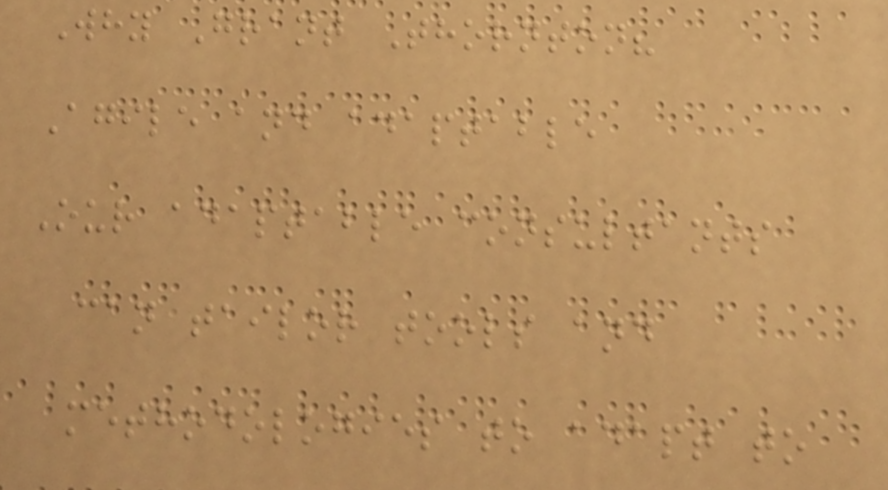Why Grant Thornton?
Agile and adaptable
Our adaptable consultants
can tailor tools and
methodologies to adapt to
